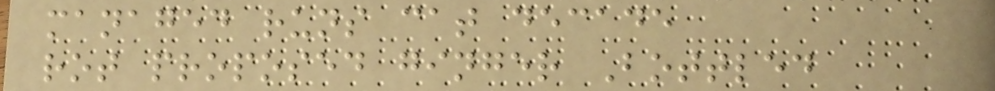managed runs cat decade
rot proposed ginger Bottled
